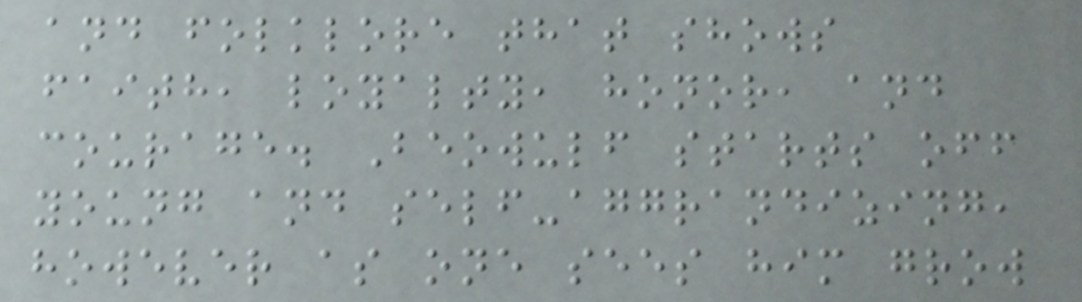and folklore that shows
faith, loyalty, honor, and
courage. Beowulf starts off
young and self-aggrandizing,
however as one sees him grow
